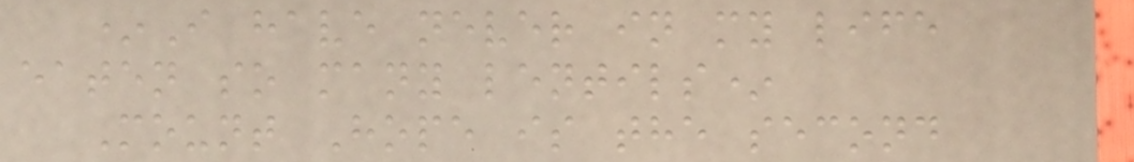*I have never in my life
eaten so many lentils*
Mount Hope is the second
